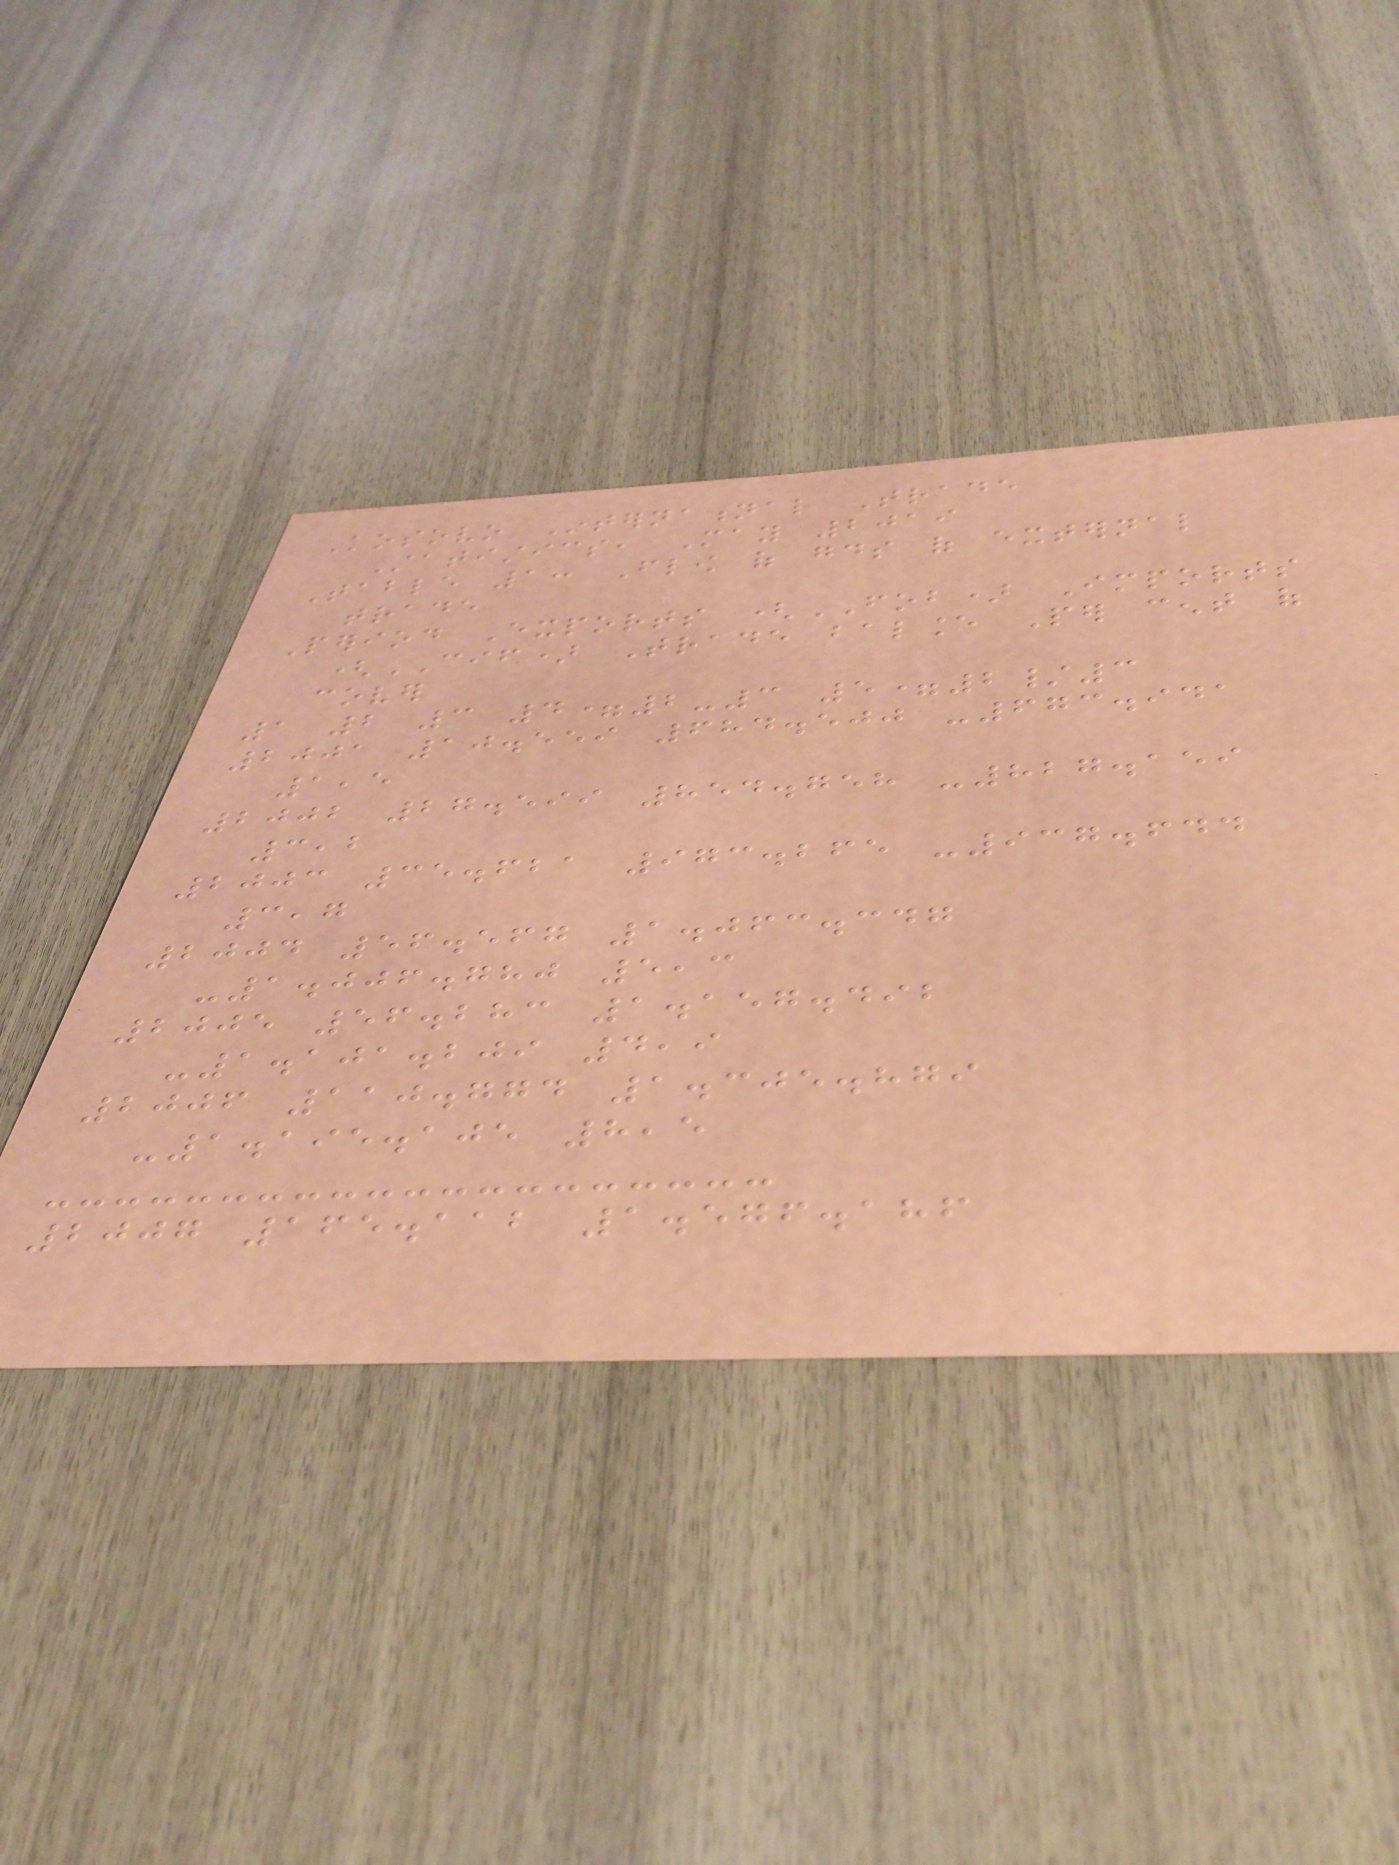Kosovo International Trade
Statistics, May 2019
Table 1: Flow of goods of external
trade
Period Exports (FOB) Imports
(CIF) Trade balance Per cent of
cover
1 2 3 4=2-3 5=2/3
2001 10.559 684.500 -673.941
1,5
2002 27.599 854.758 -827.159
3,2
2003 35.621 973.265 -937.644
3,7
2004 56.567 1.063.347
-1.006.780 5,3
2005 56.283 1.157.492
-1.101.209 4,9
2006 110.774 1.305.879
-1.195.105 8,5
2007 165.112 1.576.186
